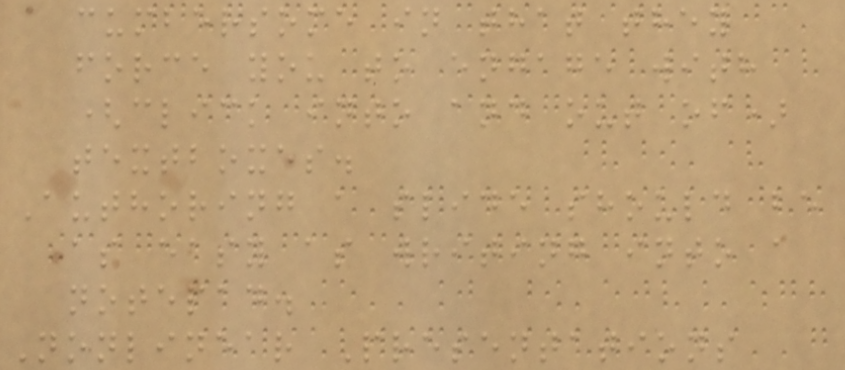cumbersome in that they
force you to engage with
(click into and out of)
textboxes.
Authoring a slide should be
as easy as writing into a
notepad.
Nonlinear Presentations
